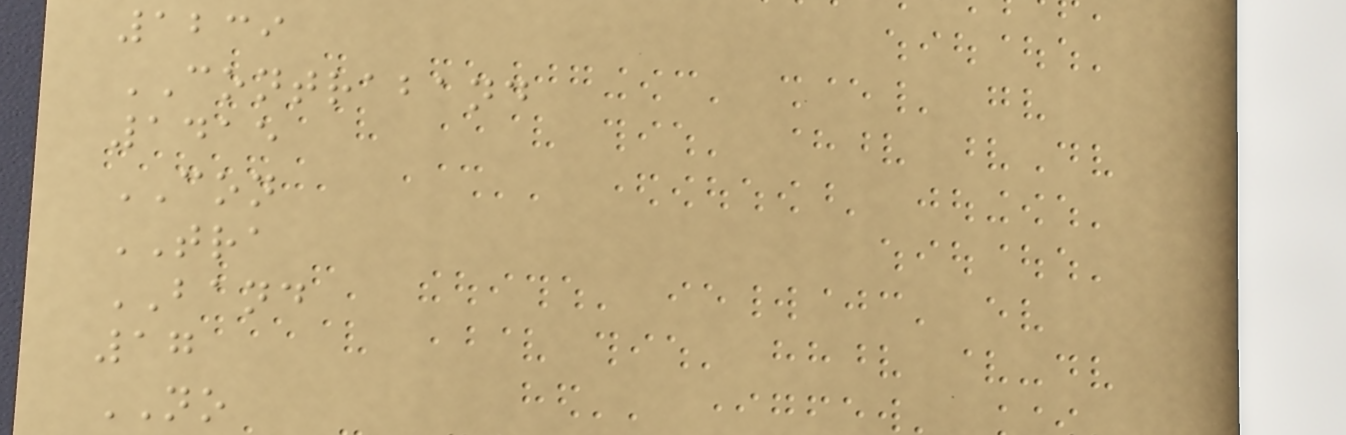1239
CONTRABAND
1415
CON
TRA
BAND
17
NO
